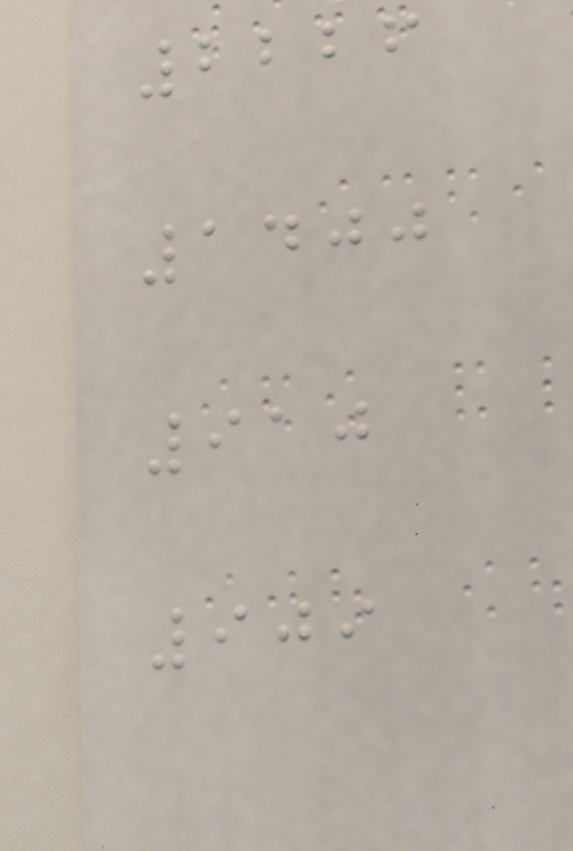2226
1400
910
909
